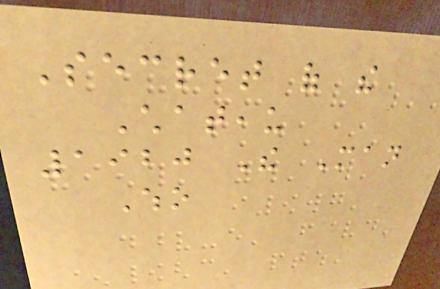Secret of the
Chateau
1920 The Man
Who
